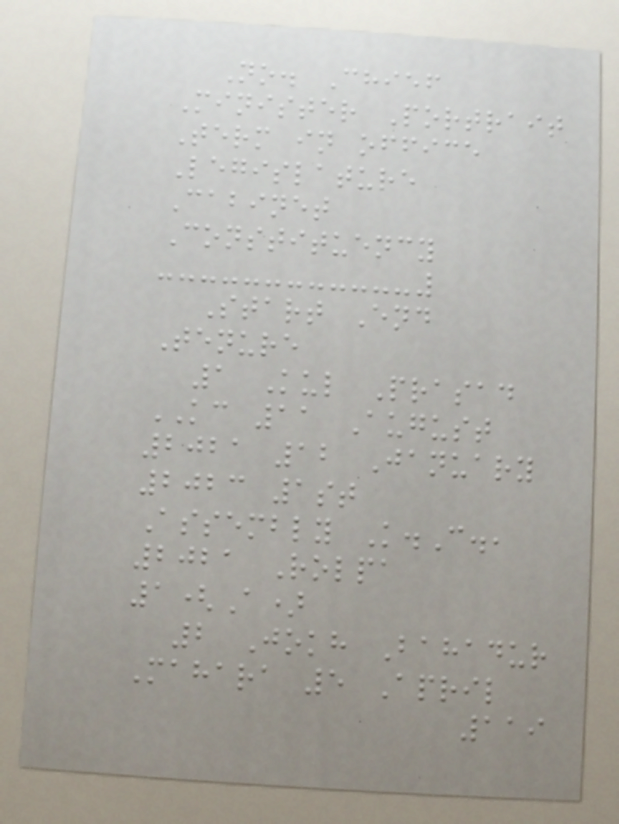No. Chief
Minister Portrait
Term in office
Legislature
Cabinet
Constituency
Start End
Tenure
1 Kul Prasad
KC 11 August
2021 12 January
2023 1st
Assembly K.C.,
2021 Rolpa
1(A)
2 Jokh Bahadur
Mahara 5 April
119
